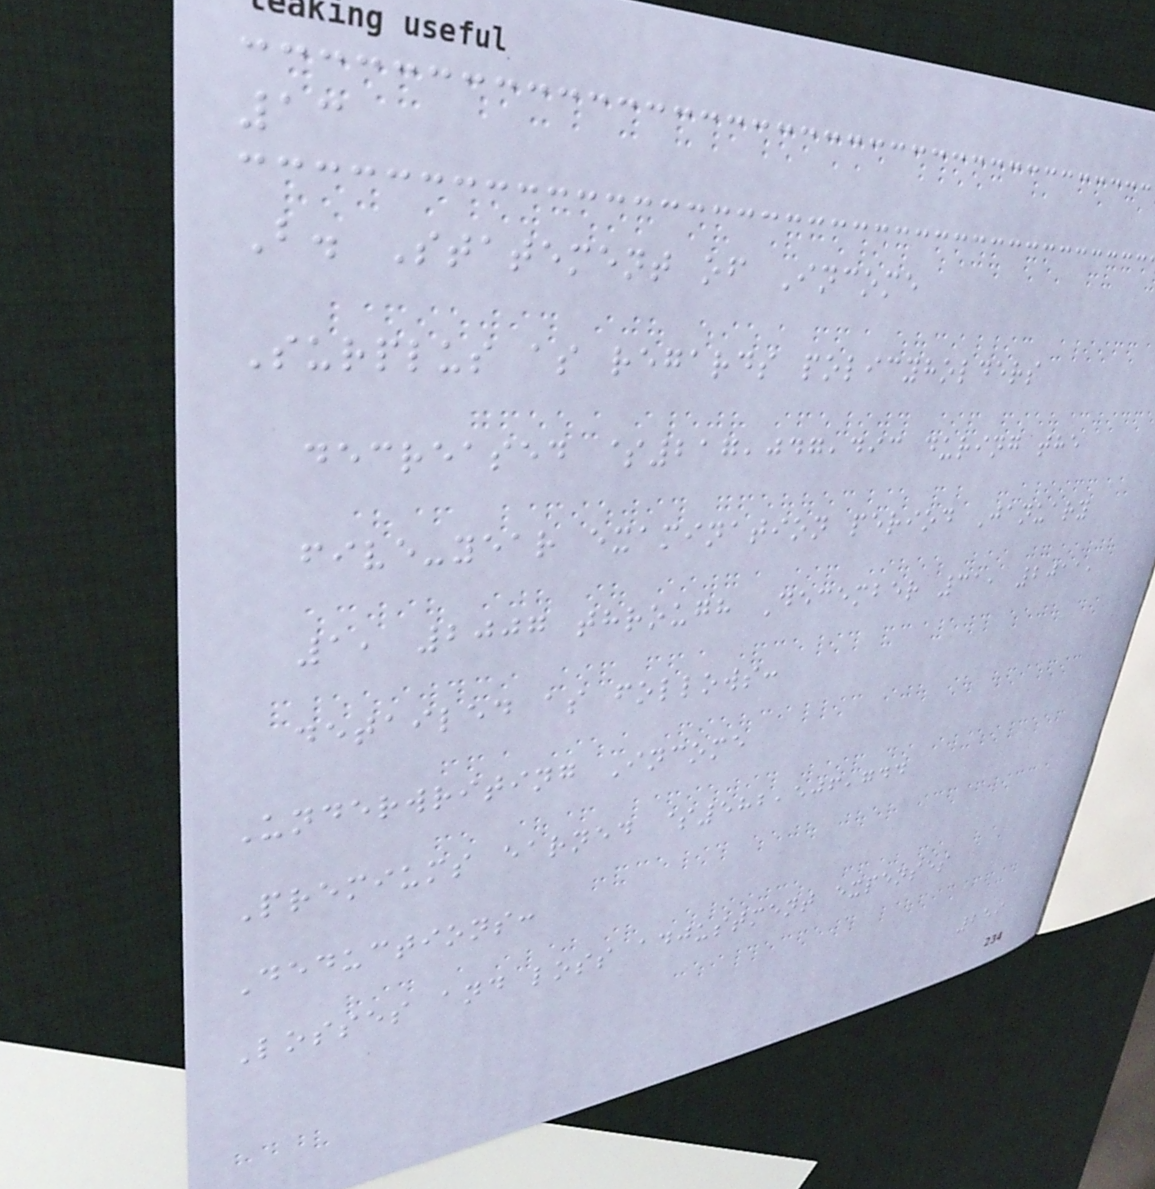13
B. Statement of Income
Surplus as regards policyholders
decreased $217,047,493 during the
five-year examination period January
1, 2007 through December 31, 2011,
detailed as follows:
Underwriting Income
Premiums earned $582,506,744
Deductions:
Losses and loss adjustment expenses
259
